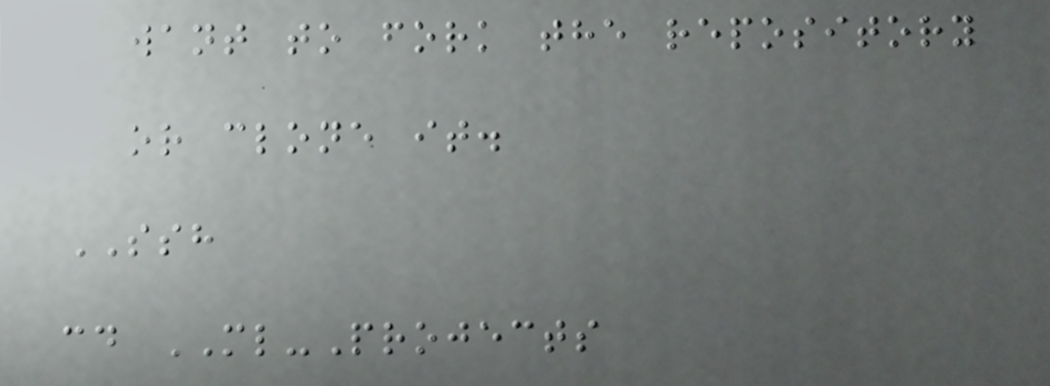want to fork the repository
or clone it.
SSH
cd ML-Projects
